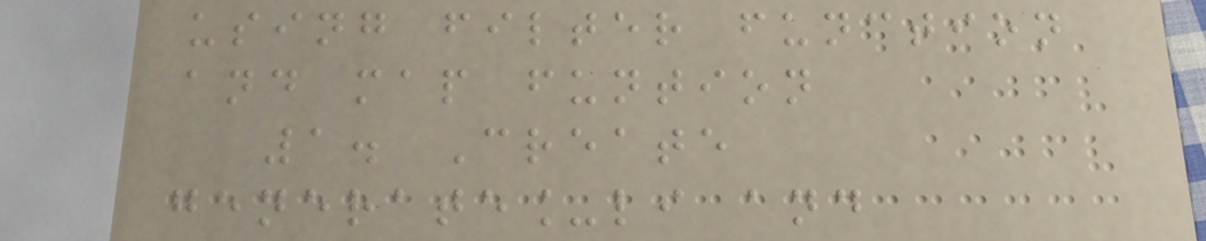using filter function
and map funtion
1. Create
generate_li and
